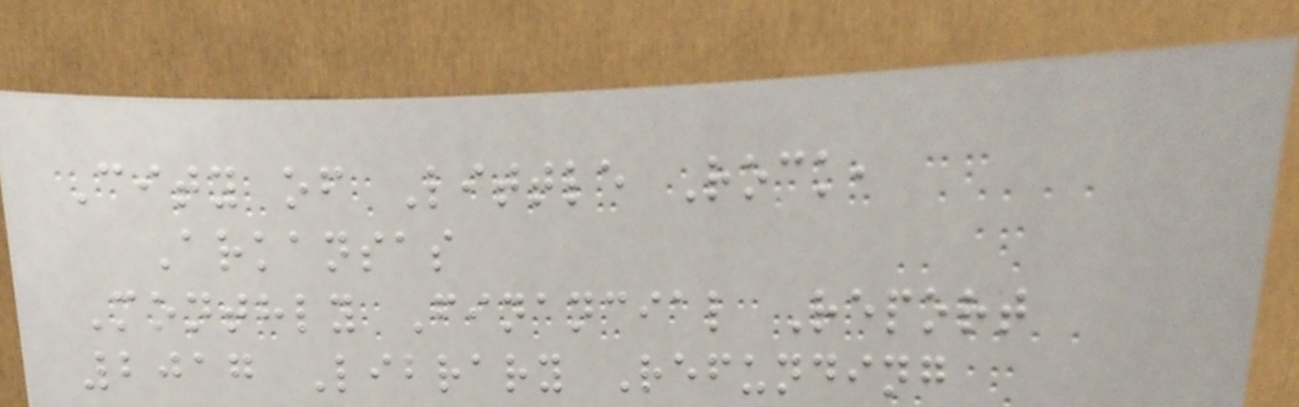City of Little Rock,
Arkansas
Monthly Financial Report
2017 Library Refunding
